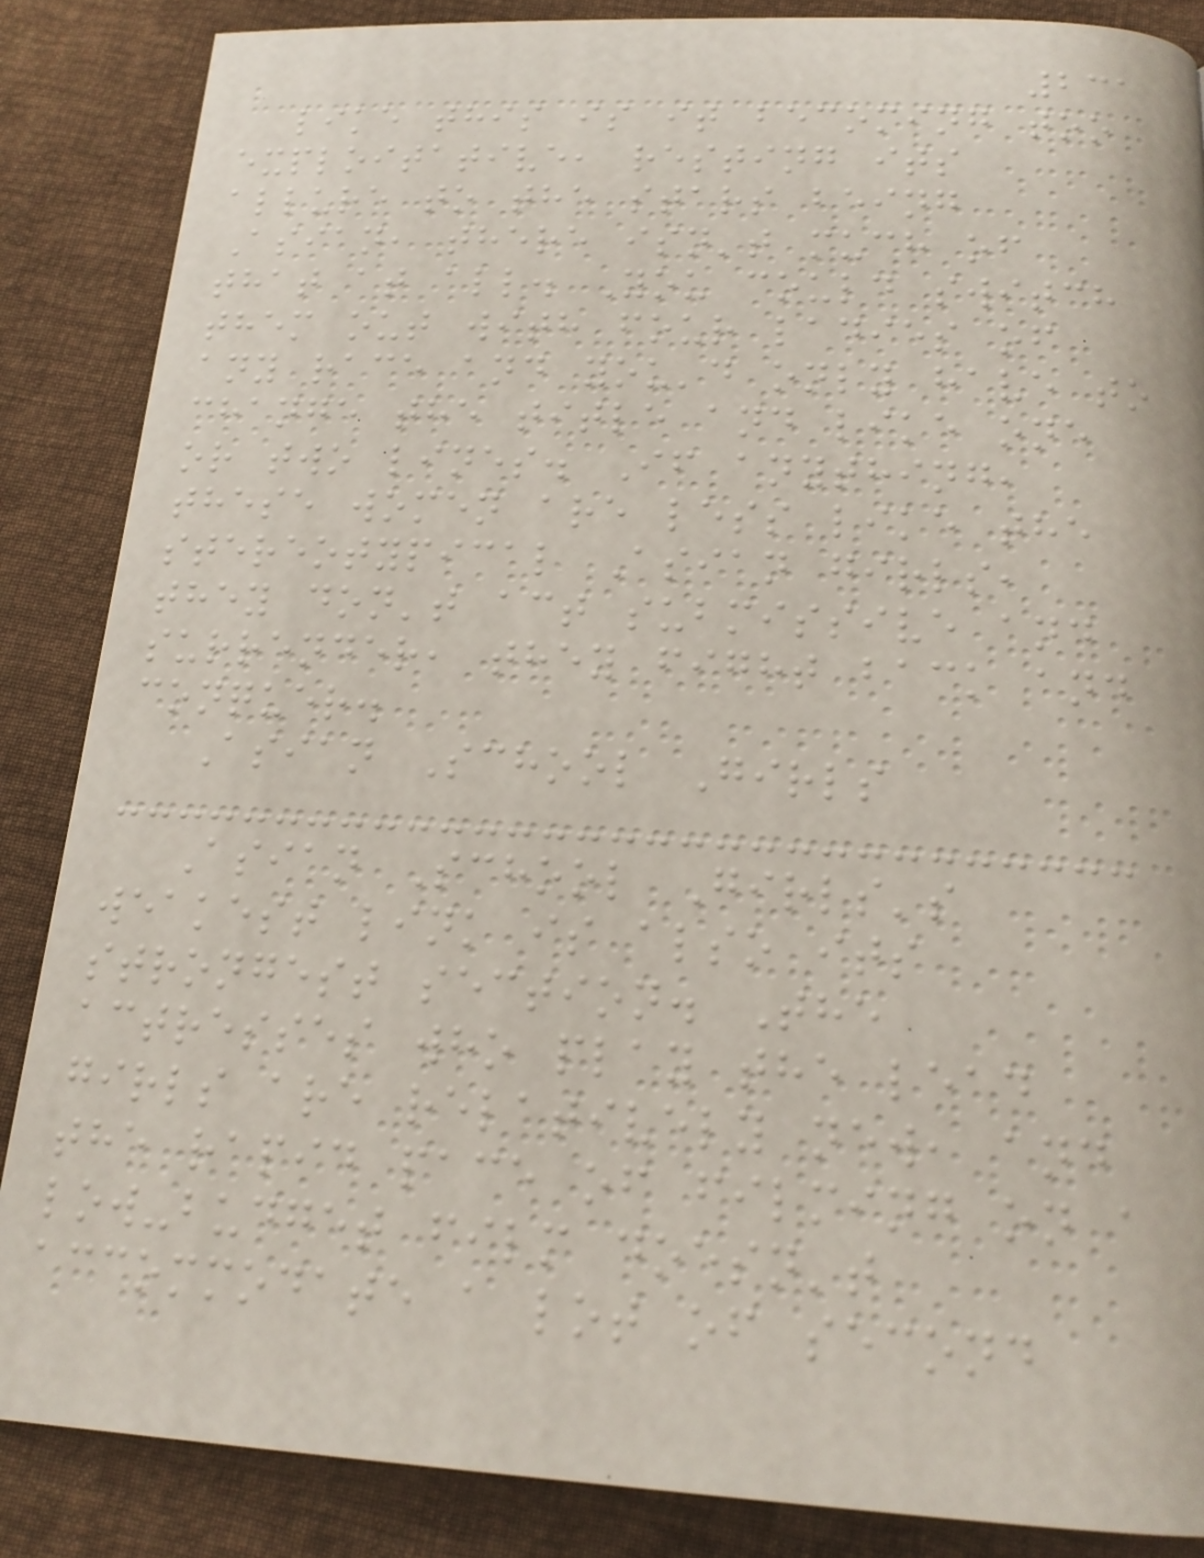231
like this is it becoming too
exploitative, resting its
allure to the stars being
Asian, there isn't much of
that at all. You could switch
them out with four ladies of
any race and you'd only have to
change the title and like one
or two lines. If anything,
these women are less like the
stereotypical Asian girls,
they don't act submissive and
surrender, they fight back and
conquer.
Asian School Girls
Asian School Girls's
weakest link is also its
strongest section. The
actresses who play the lead
girls are relatively new, and
the rapid pace of filming on a
low-budget film doesn't
accommodate a lot of second
